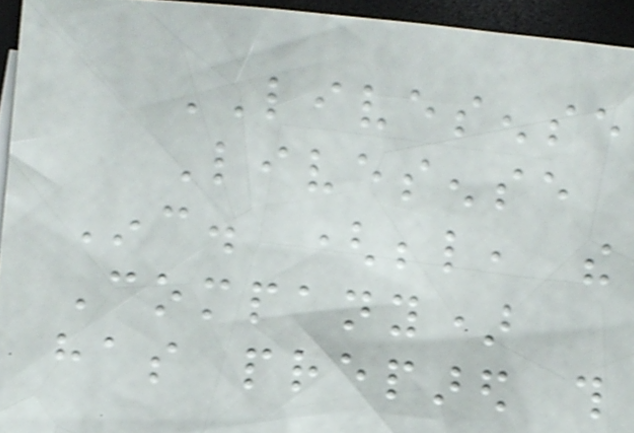LIVESENSE
Livesense
Inc. (below, the
Company)
has prepared this
